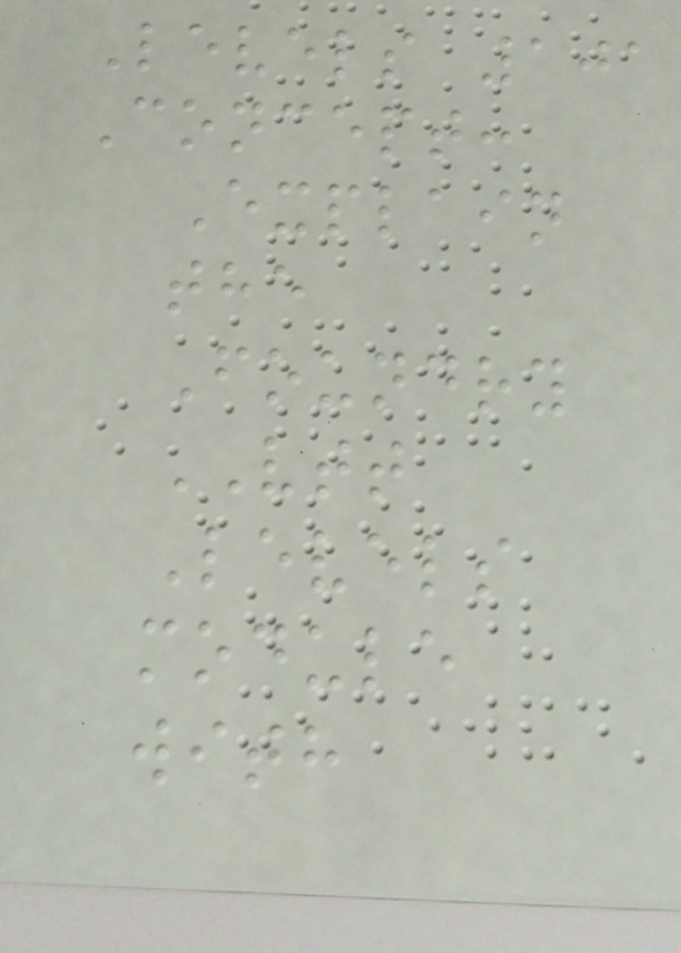Levels 101
Concept:
Explain
the
Foundry
VTT
Levels
module
with
